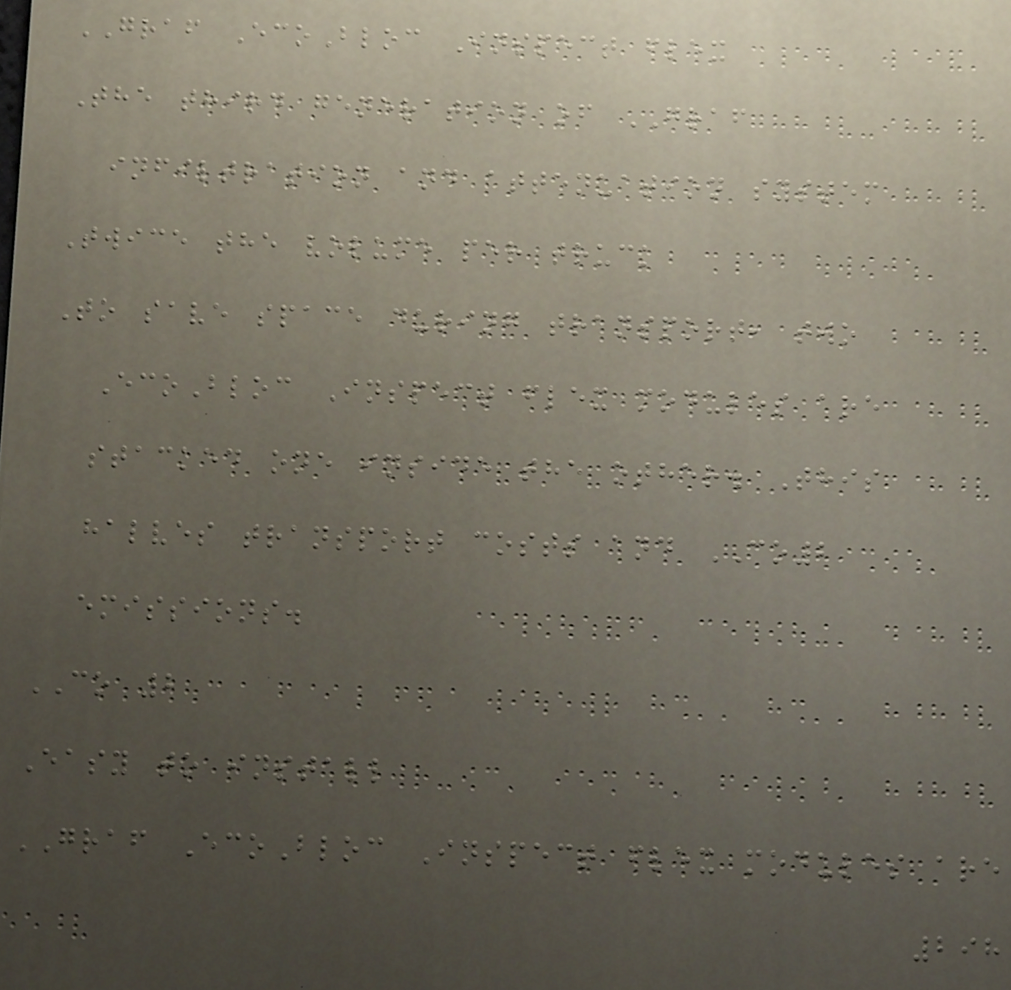GRAF EcoBloc Inspect flex
The third generation of GRAF
infiltration and attenuation system
Twice the volume per truck
To save space during transport, two
EcoBloc Inspect flex modules are
stacked one inside the other. This
halves transport costs and CO2
emissions.
CO 2
Easy to install
GRAF EcoBloc Inspect flex modules are
298
